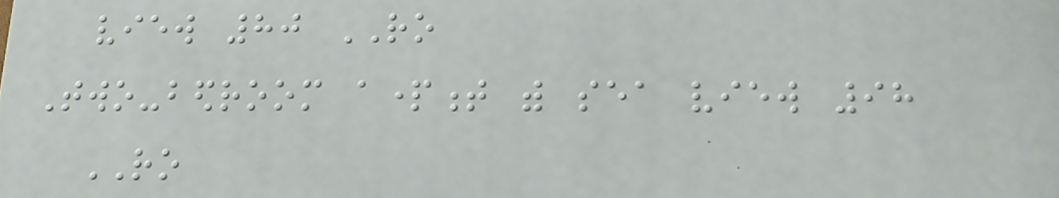view 80 RO
Two-bedroom apartment with sea view 98
RO
